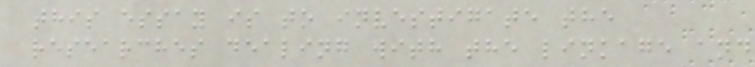this essay is to investigate the
researches dealing with the linkage and
